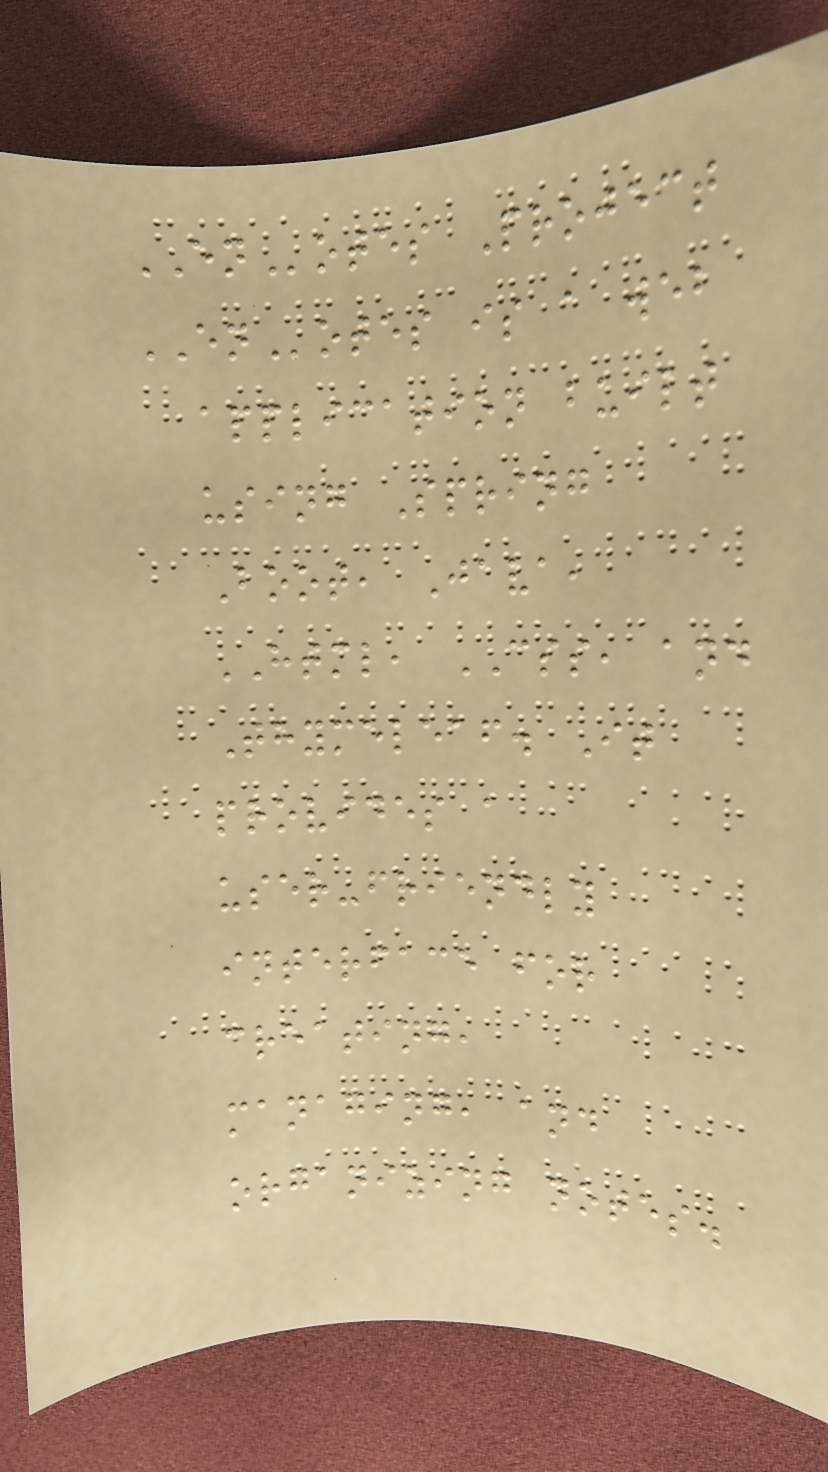ENotes Project
ENotes is a web
application built
using Spring
Boot, Java,
HTML, CSS, and
Thymeleaf. It
provides a
user-friendly
interface for
creating,
managing, and
organizing notes.
